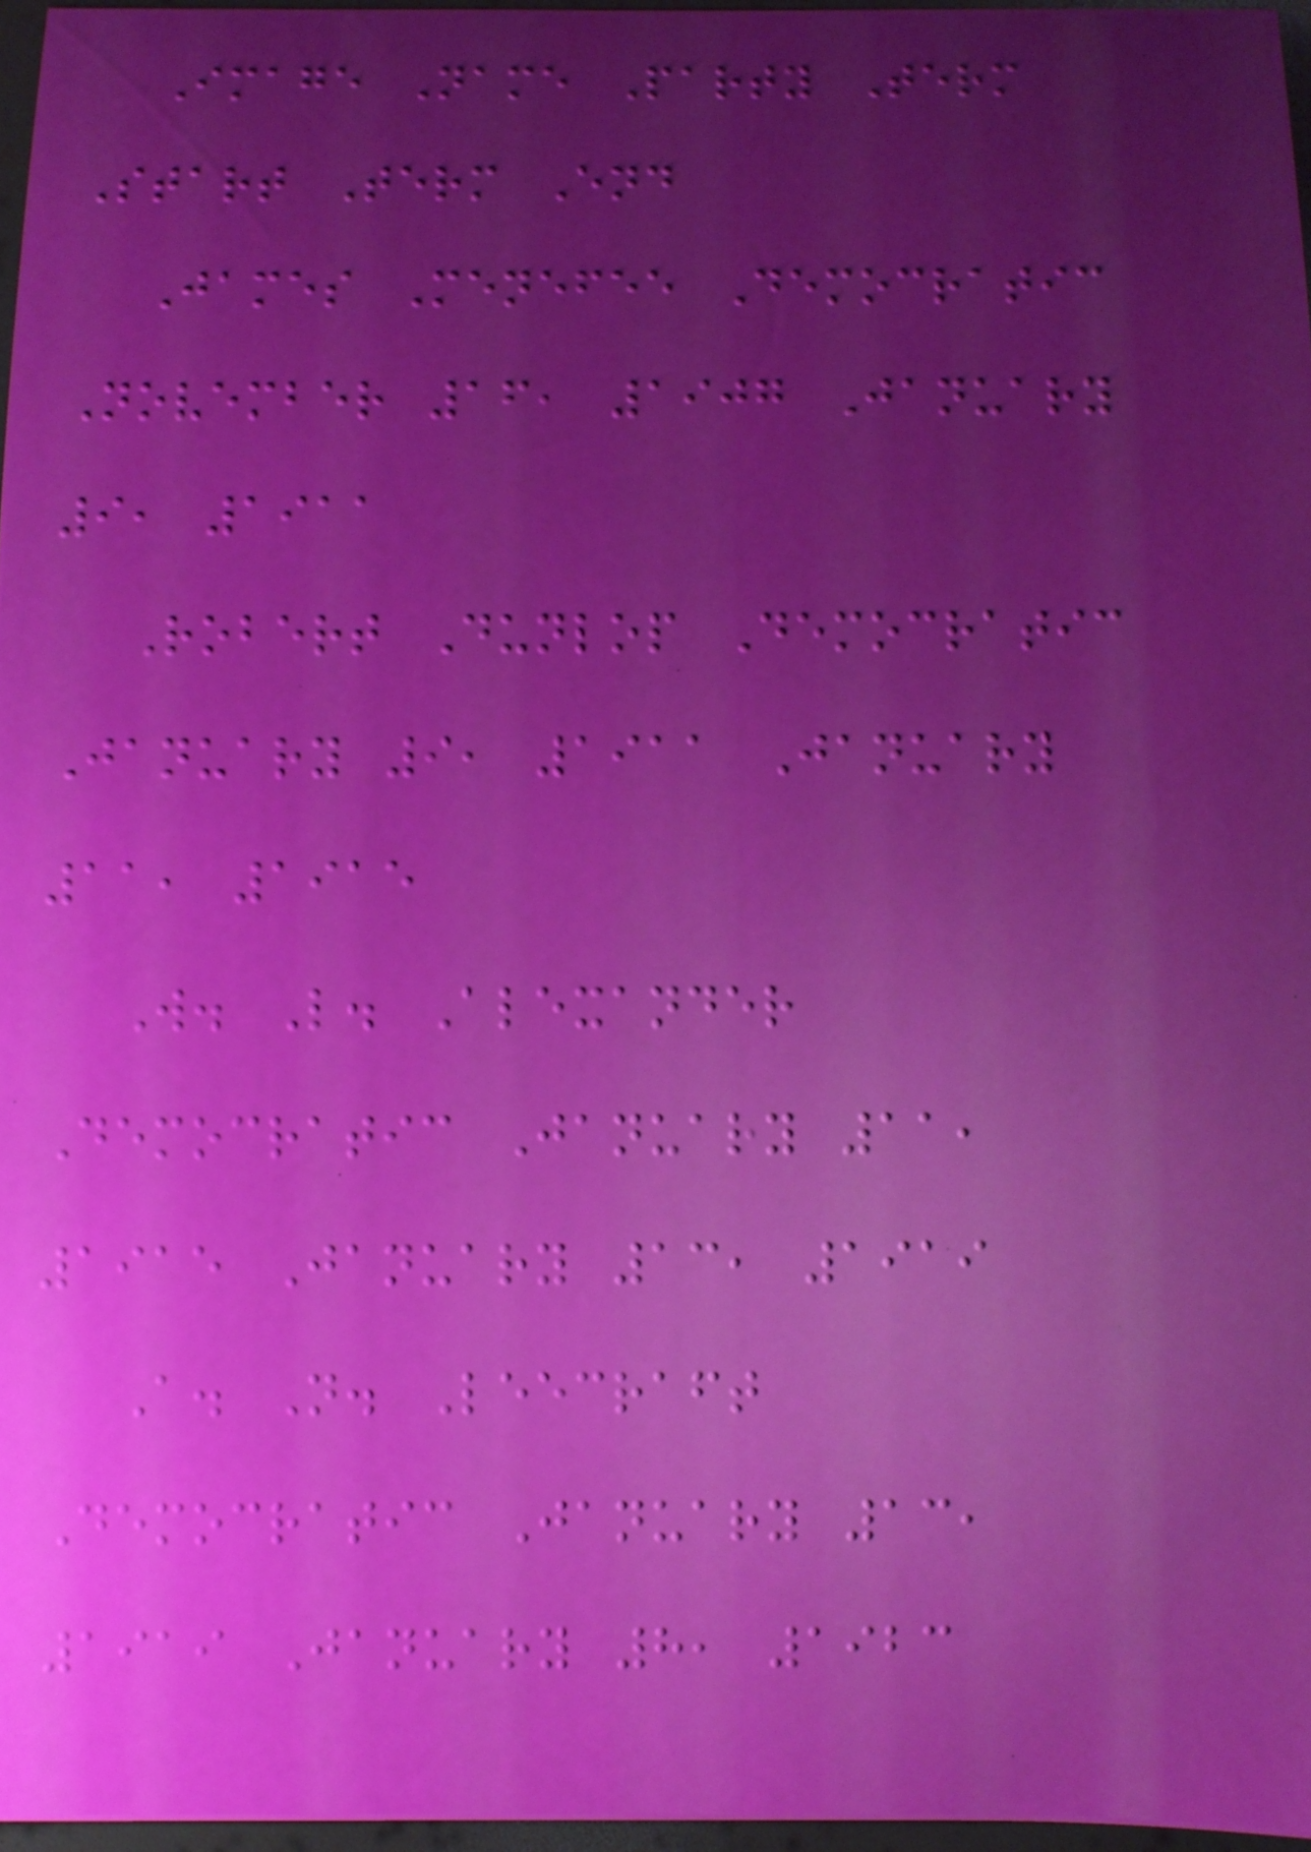Image Name Party Term
Start Term End
James Menefee Democratic
November 16, 1907 January
9, 1911
Robert Dunlop Democratic
January 9, 1911 January
11, 1915
W. L. Alexander
Democratic January 11,
1915 January 13, 1919
A. N. Leecraft
Democratic January 13,
1919 January 8, 1923
